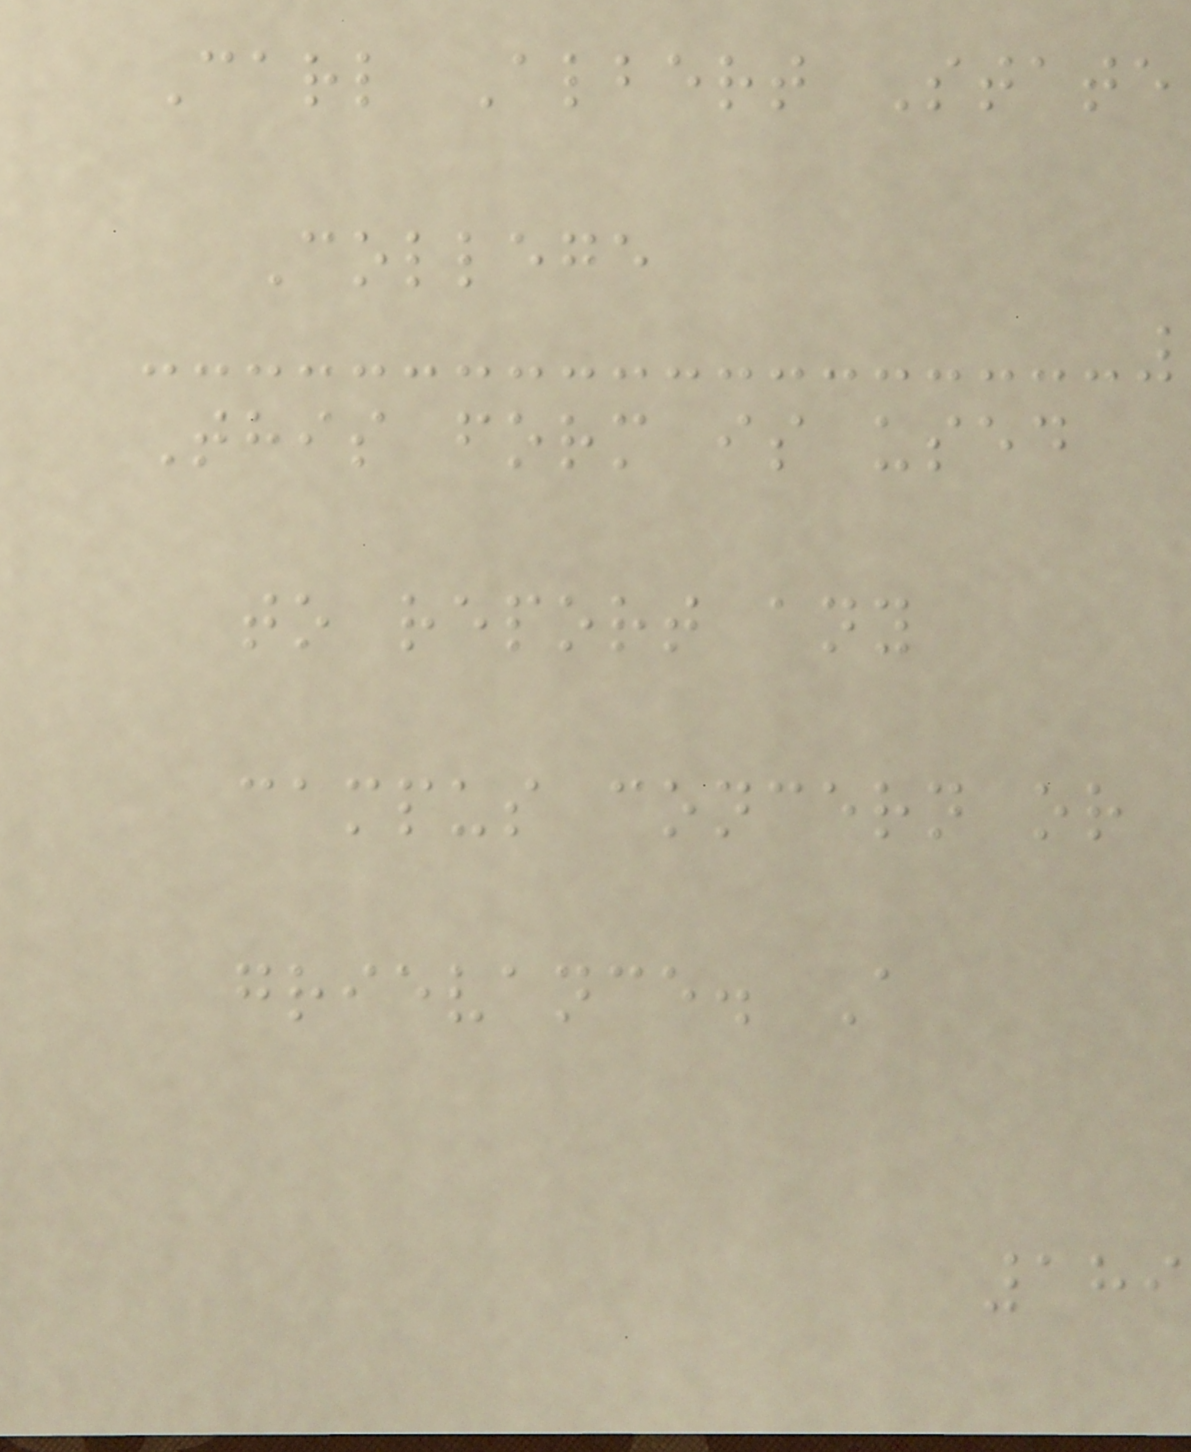Carl Albert State
College
This form is used
to report any
campus concern or
grievance. A
189
